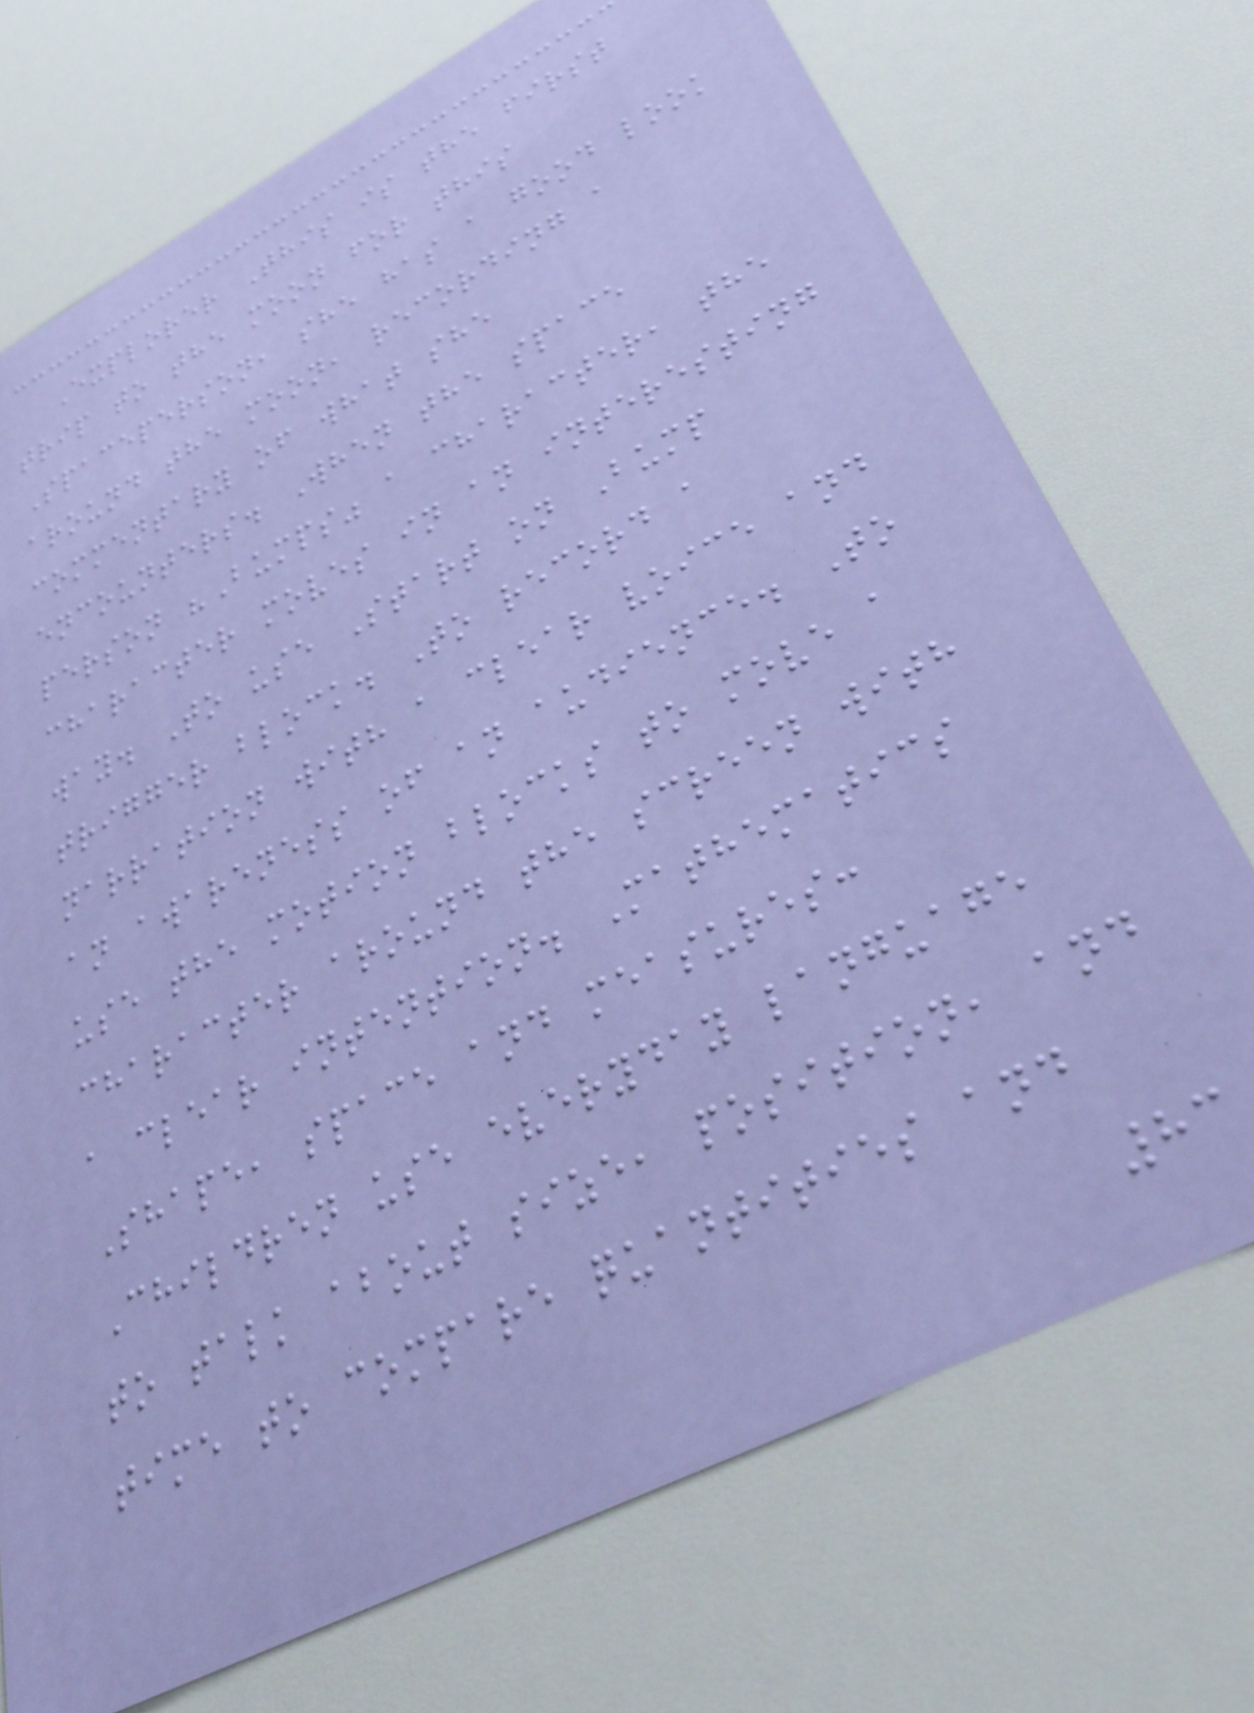Explorer This is the first
trip to the moon for this
Spaceperson, she has a good look
around the moon, recording a
commentary of what she
encounters. When the space
person "Bumps" a character, the
character moves in an interesting
way. To use Start on Bump
trigger block. To record a
narration with a clear voice and
an awareness of an audience. To
use the motion blocks to move a
character around the screen with
a clear intention. Mathematics
Shape, space and measures:
Children use everyday language
to talk about size, position, and
time to compare quantities and
83
